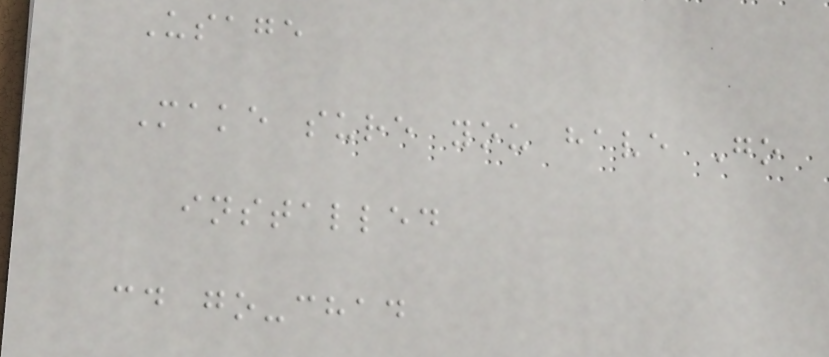Usage
Make sure you have Go
installed
cd go-chad
